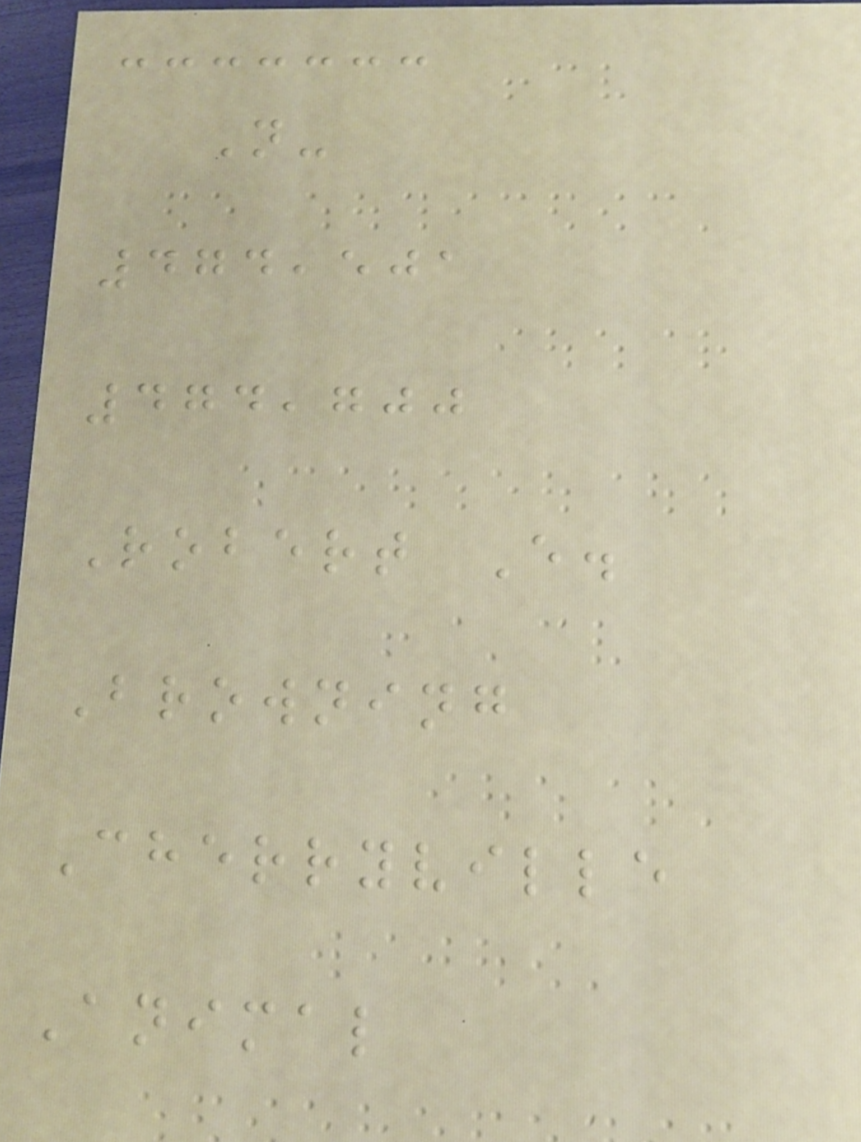N-
474,501
474,700
Robert E.
Browning
Cherryville
Animal
